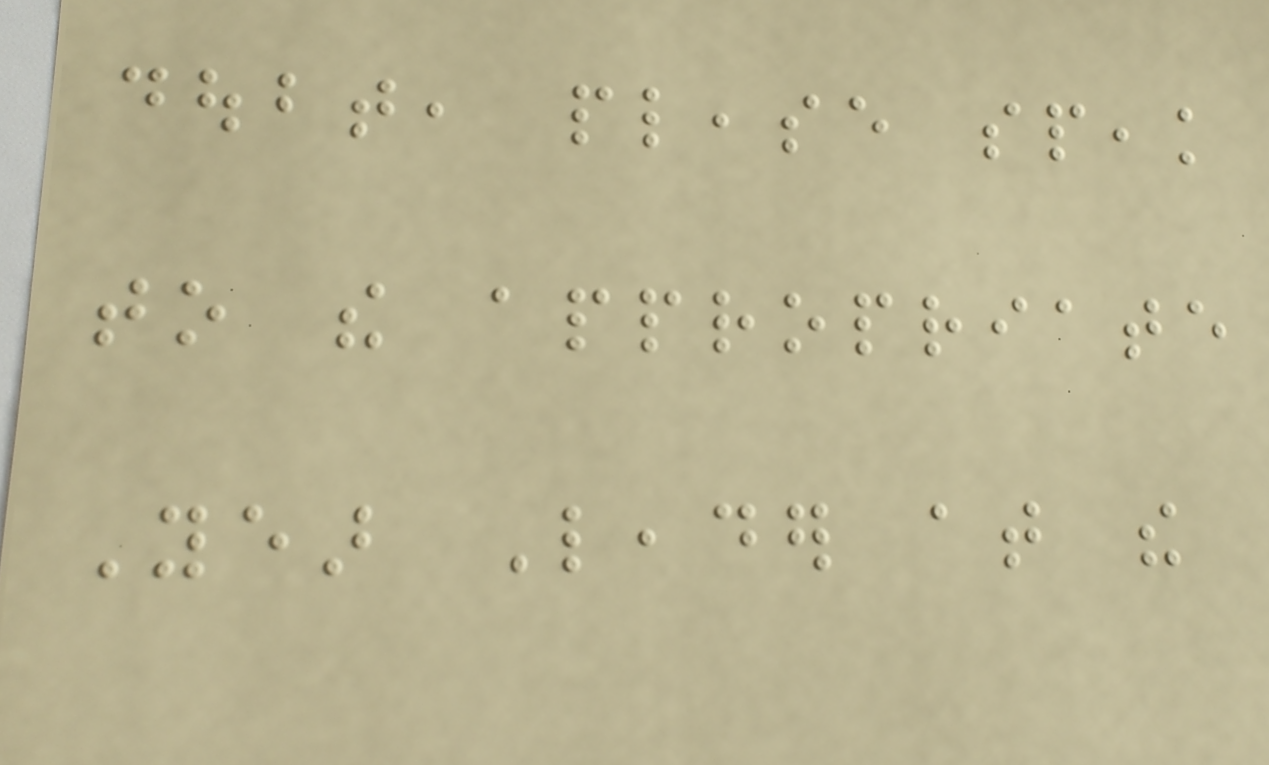doubt, please speak
to the appropriate
Year Leader at the
